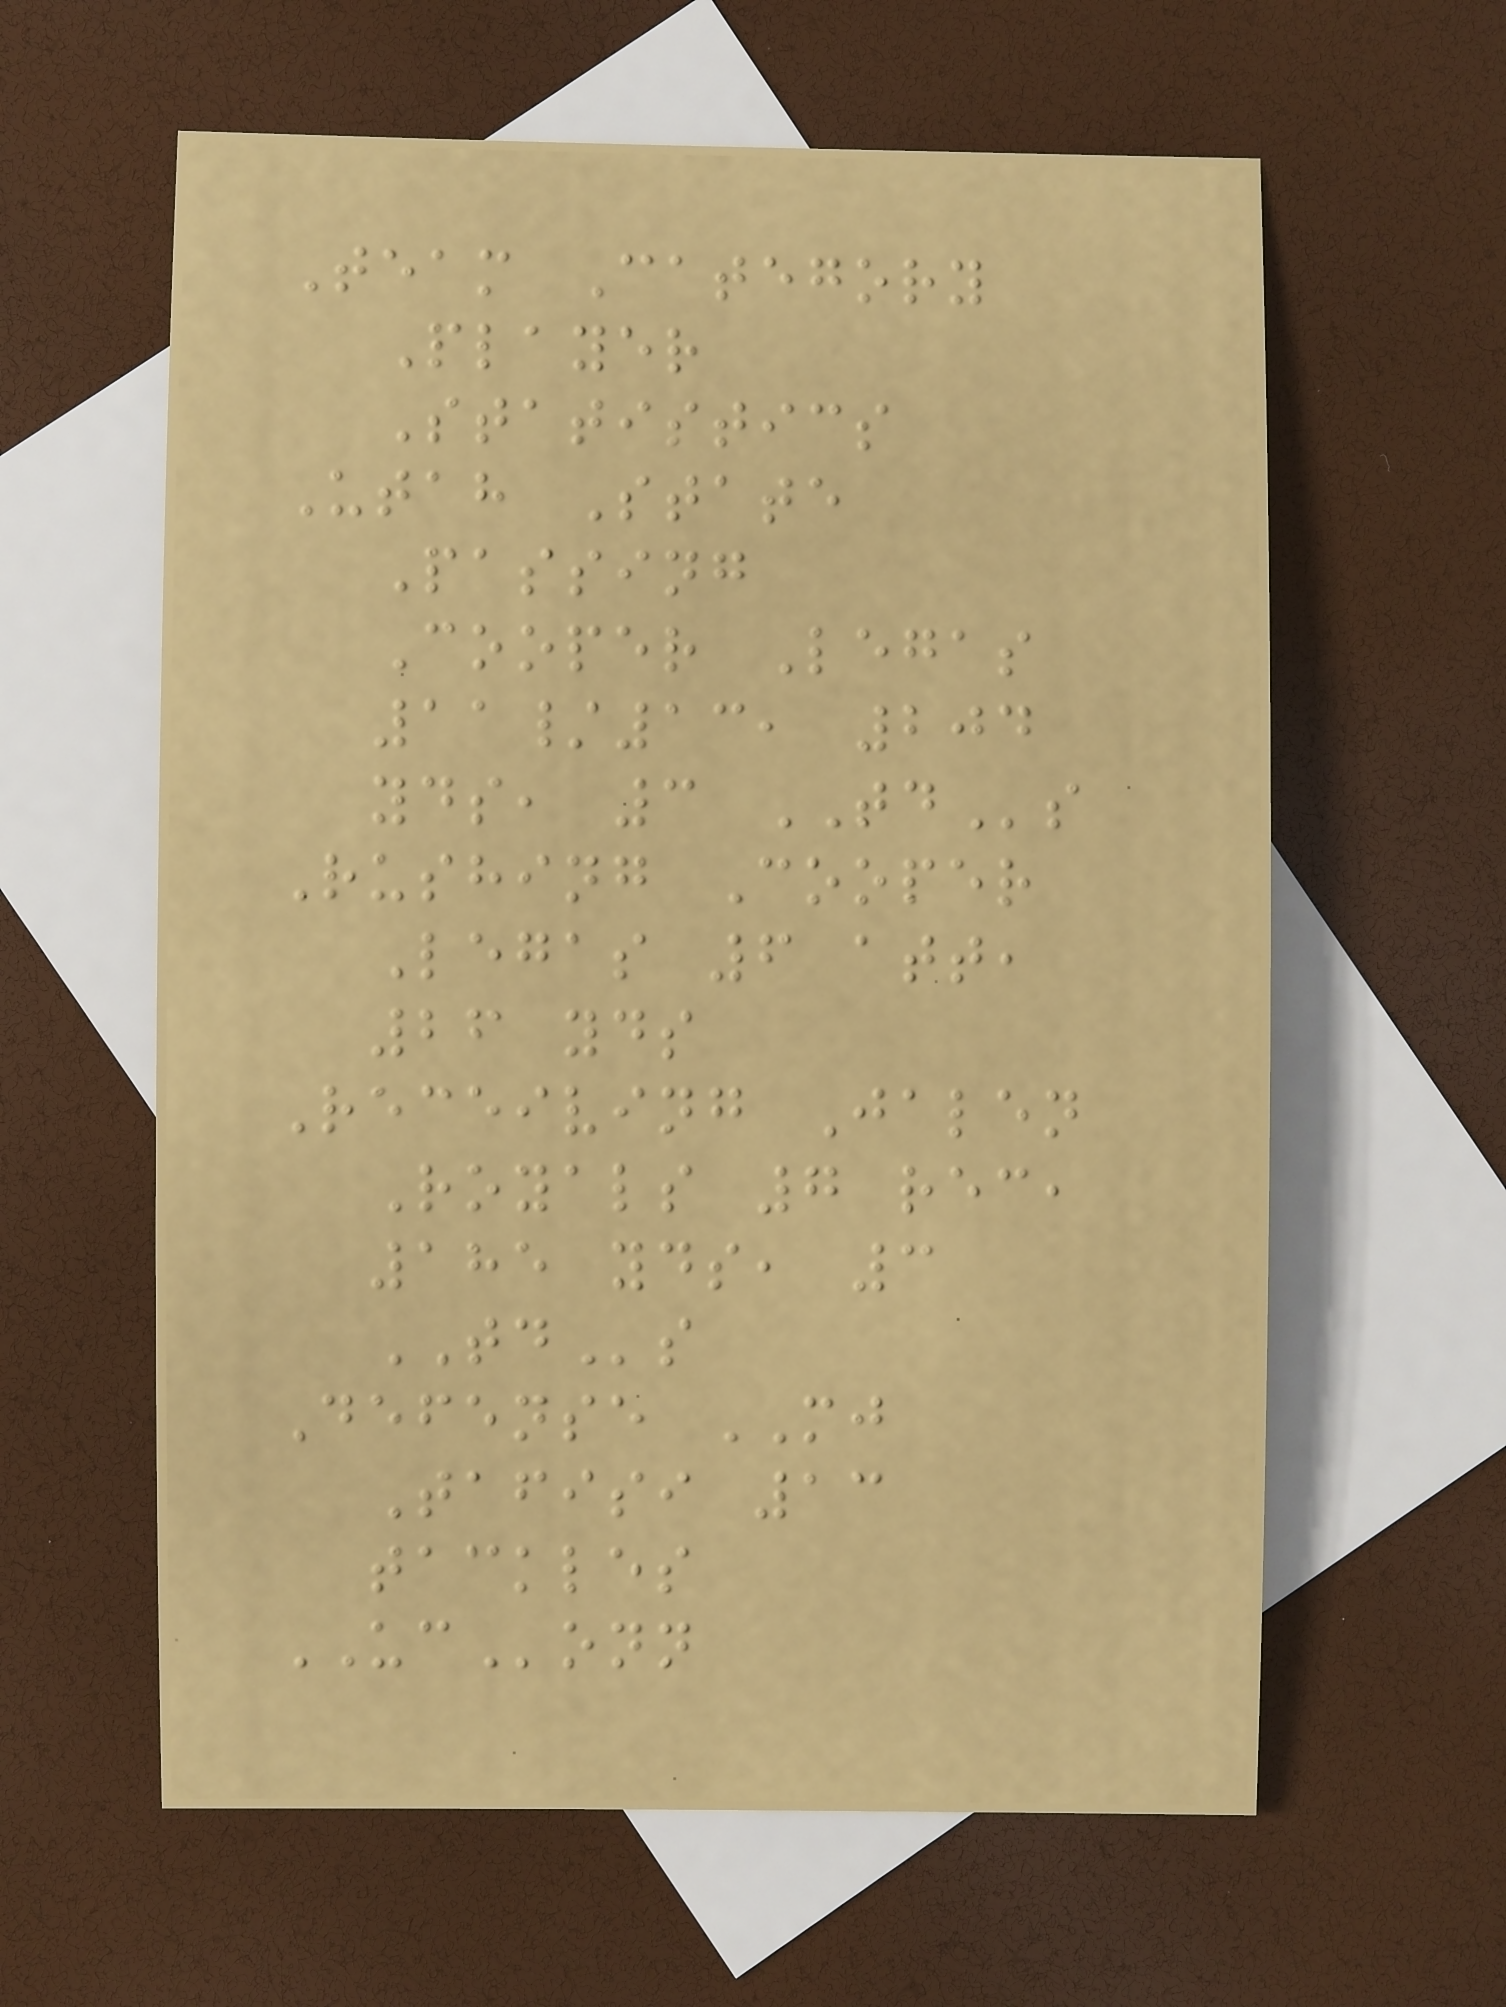Team Category
Player
Statistics
Utah State
Passing
Cooper Legas
11/13, 204
yds, 3 TDs
Rushing Cooper
Legas 6 att,
26 yds
Receiving Jalen
Royals 7 rec,
185 yds, 3
TDs
Defense MJ
Tafisi 13
tackles
UConn
